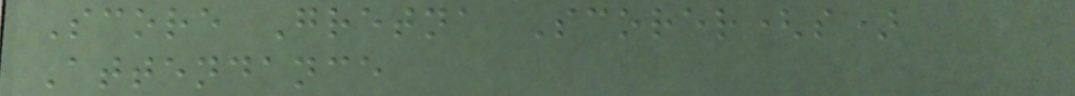Score Gretna Scorer(s)
Attendance
